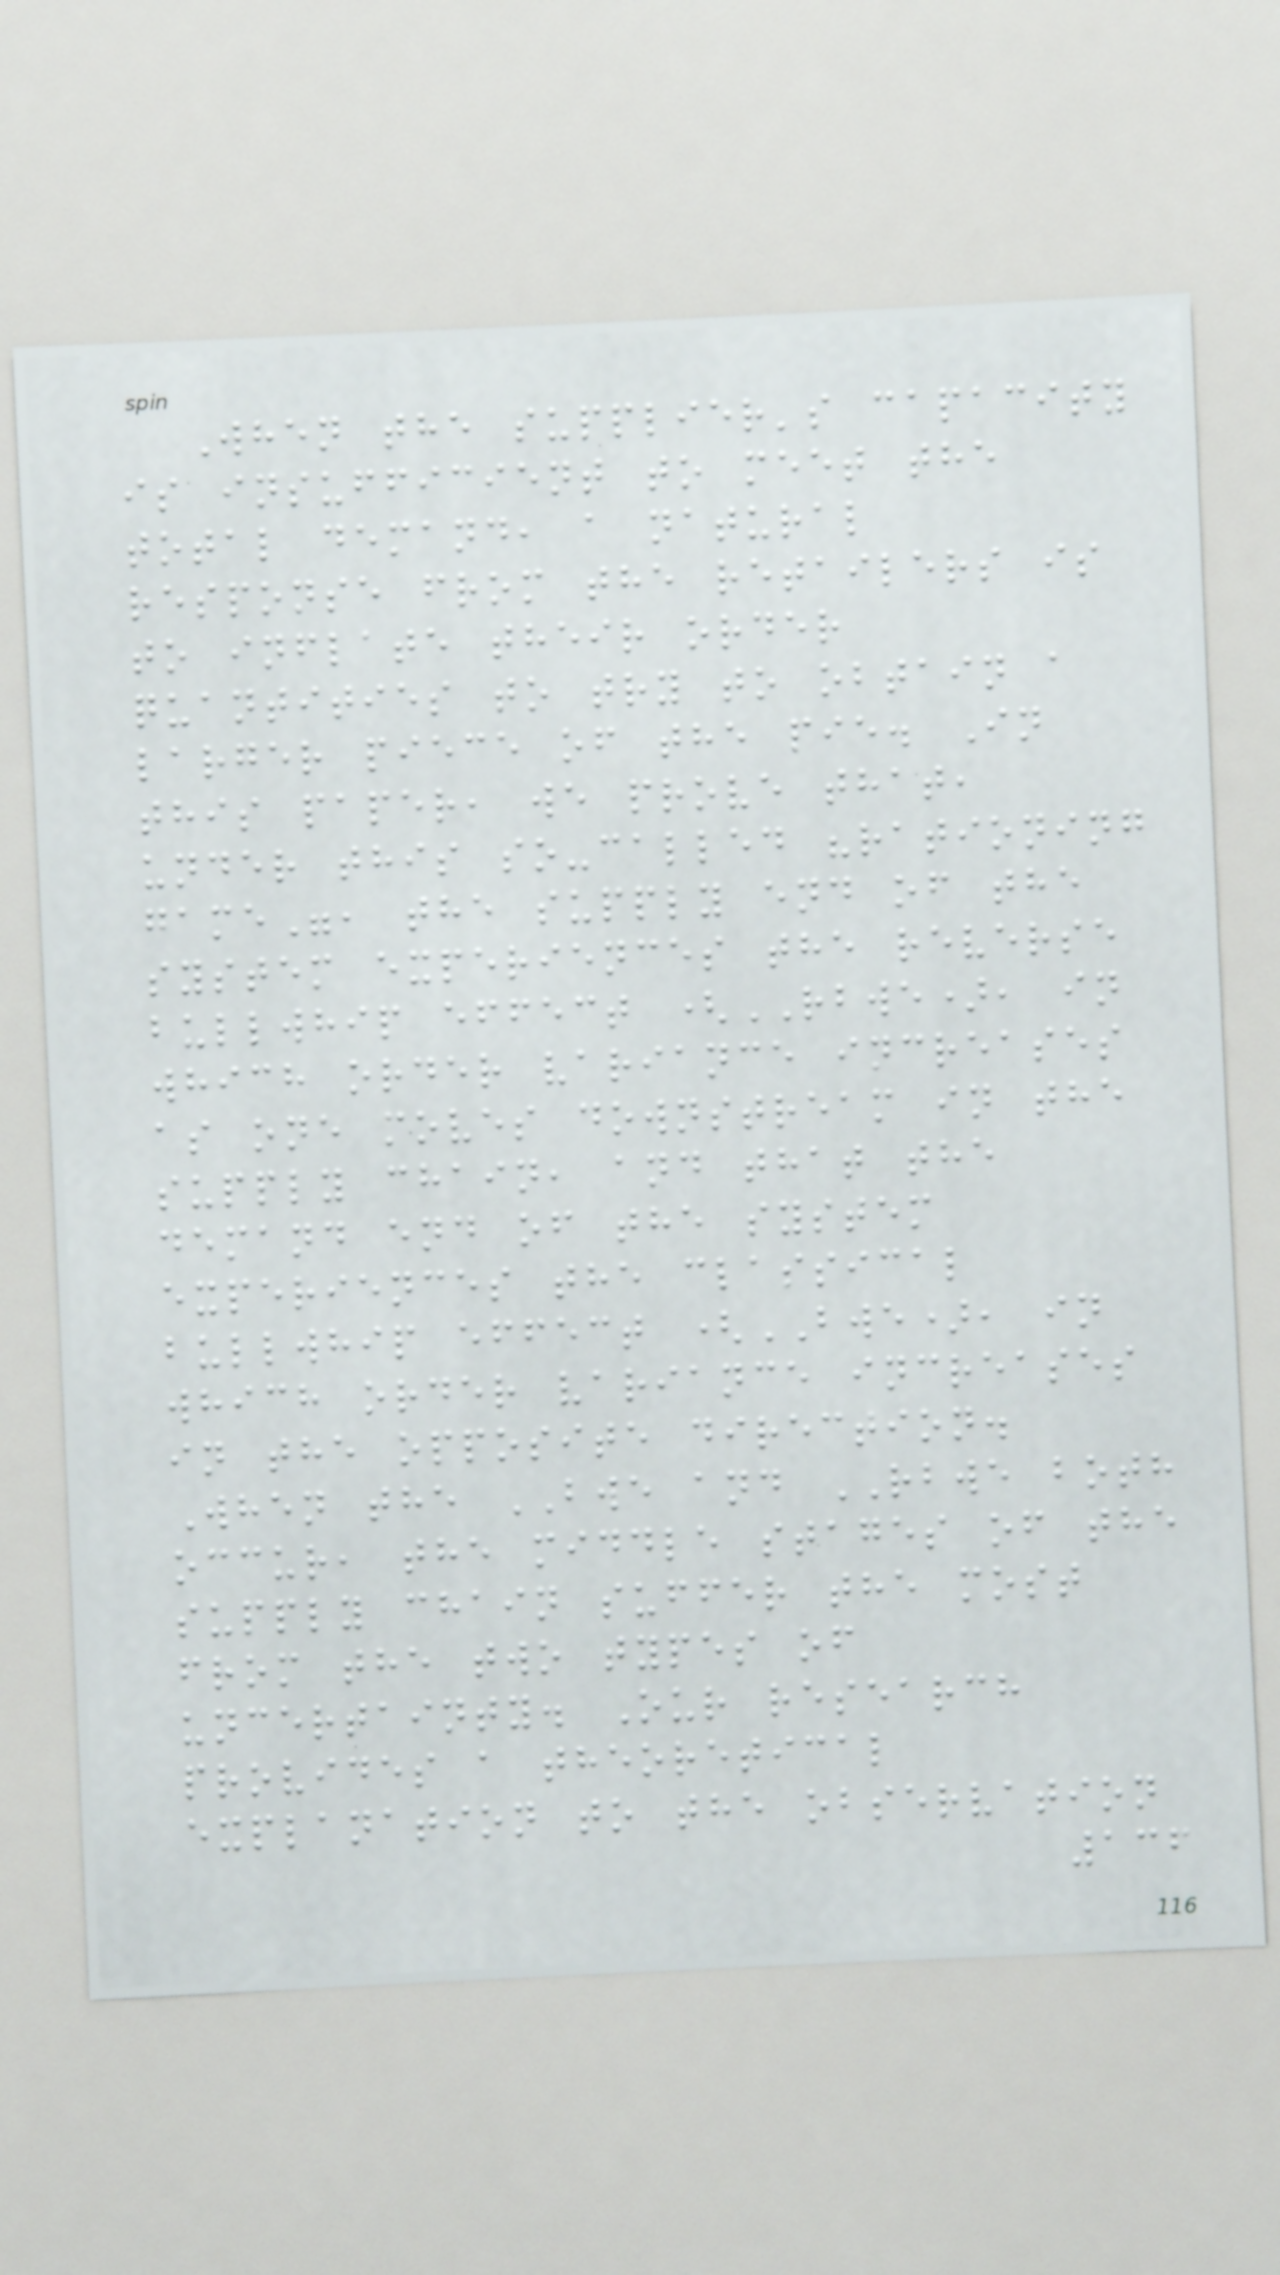When the supplier's capacity
is insufficient to meet the
total demand, a natural
response from the retailers is
to inflate their order
quantities to try to obtain a
larger piece of the pie. In
this paper, we prove that,
under this so-called "rationing
game", the supply end of the
system experiences the reverse
bullwhip effect (RBWE), in
which order variance increases
as one moves downstream in the
supply chain, and that the
demand end of the system
experiences the classical
bullwhip effect (BWE), in
which order variance increases
in the opposite direction.
When the BWE and RBWE both
occur, the middle stages of the
supply chain suffer the most
from the two types of
uncertainty. Our research
provides a theoretical
explanation to the observation
136
